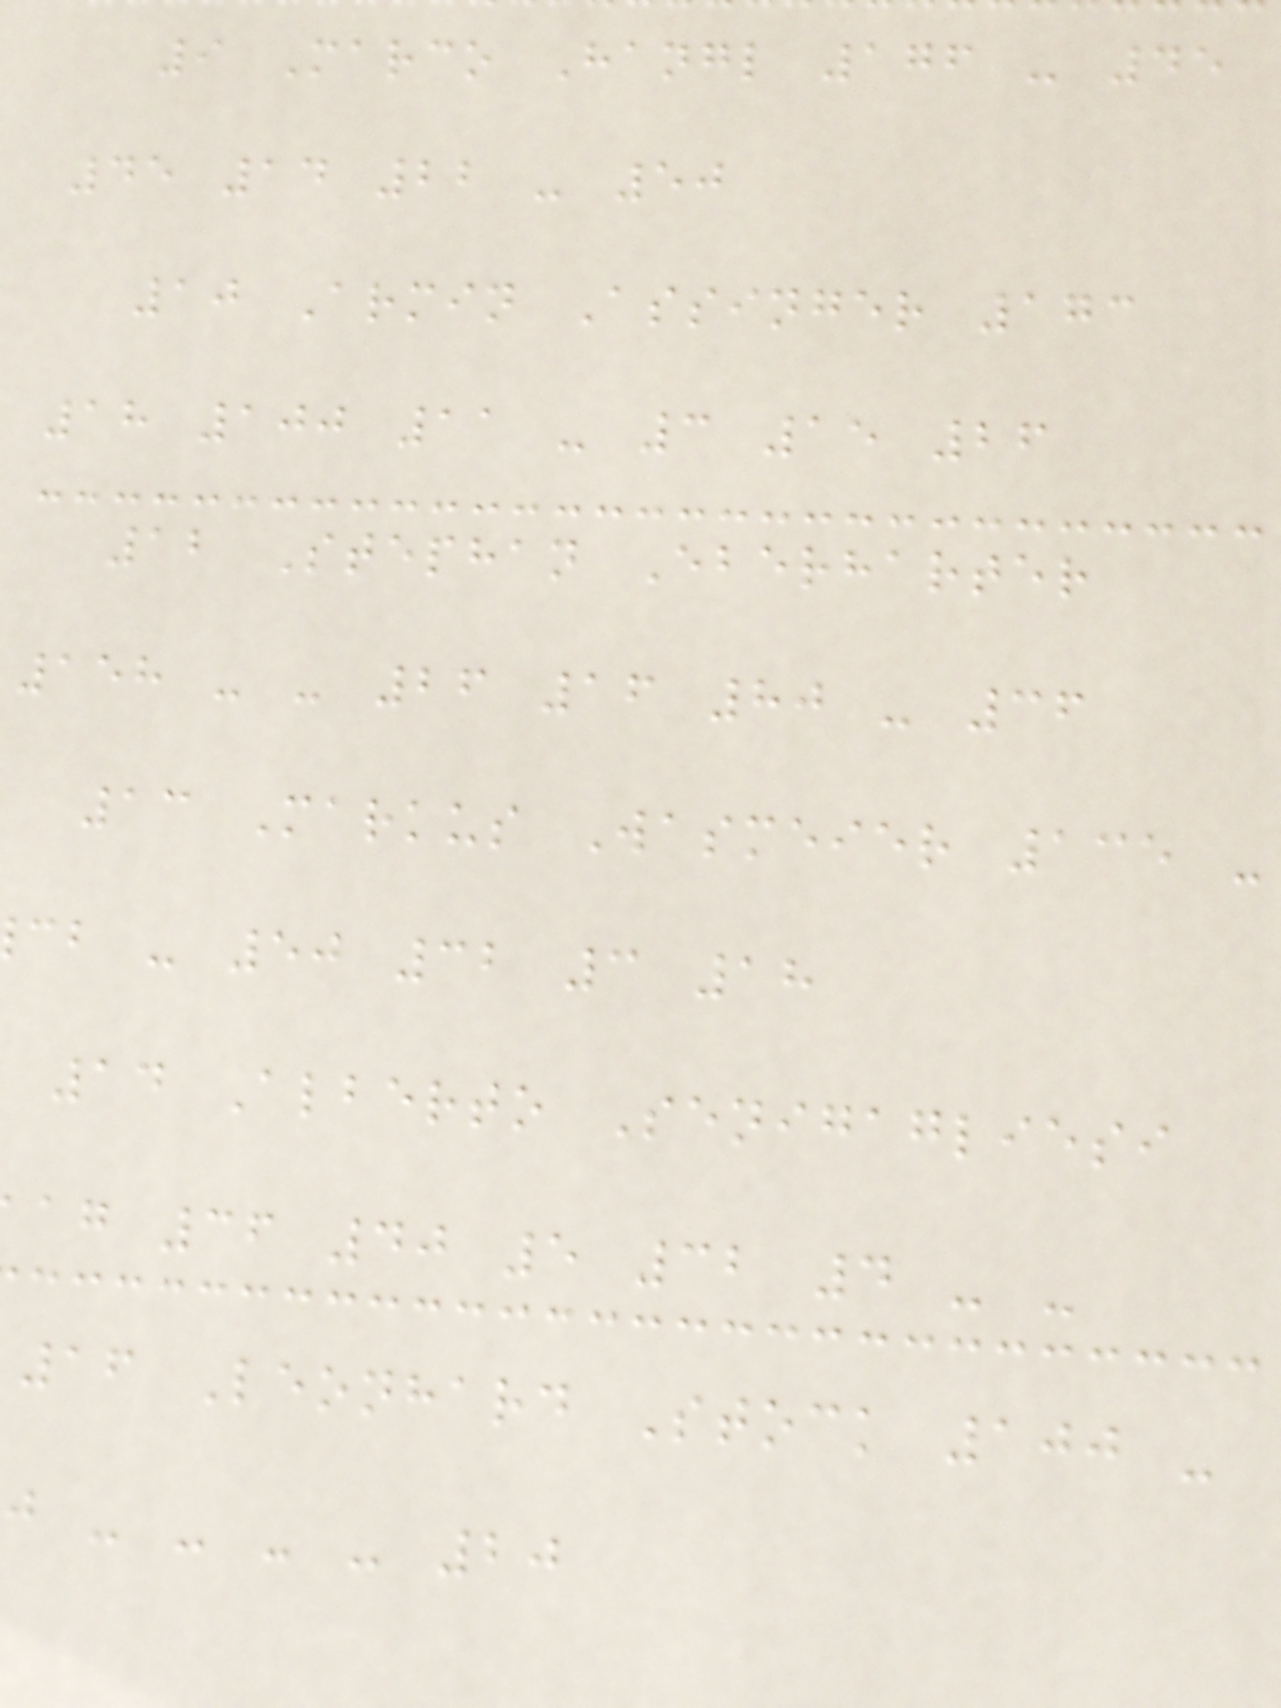9 Marco Hangl 176 - 45
45 14 22 - 50
10 Armin Assinger 173
18 100 11 - 3 15 26
12 Stephan Eberharter
158 - - 26 16 80 - 36
13 Markus Wasmeier 135 -
cb - 50 32 3 18
14 Alberto Senigagliesi
ag 36 40 5 32 4 - -
16 Leonhard Stock 100 -
j - - - - 20
